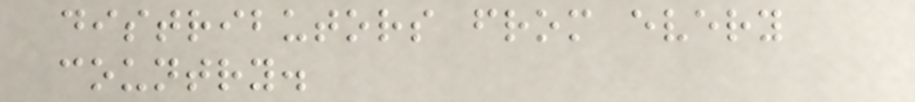distributors from every
country.
